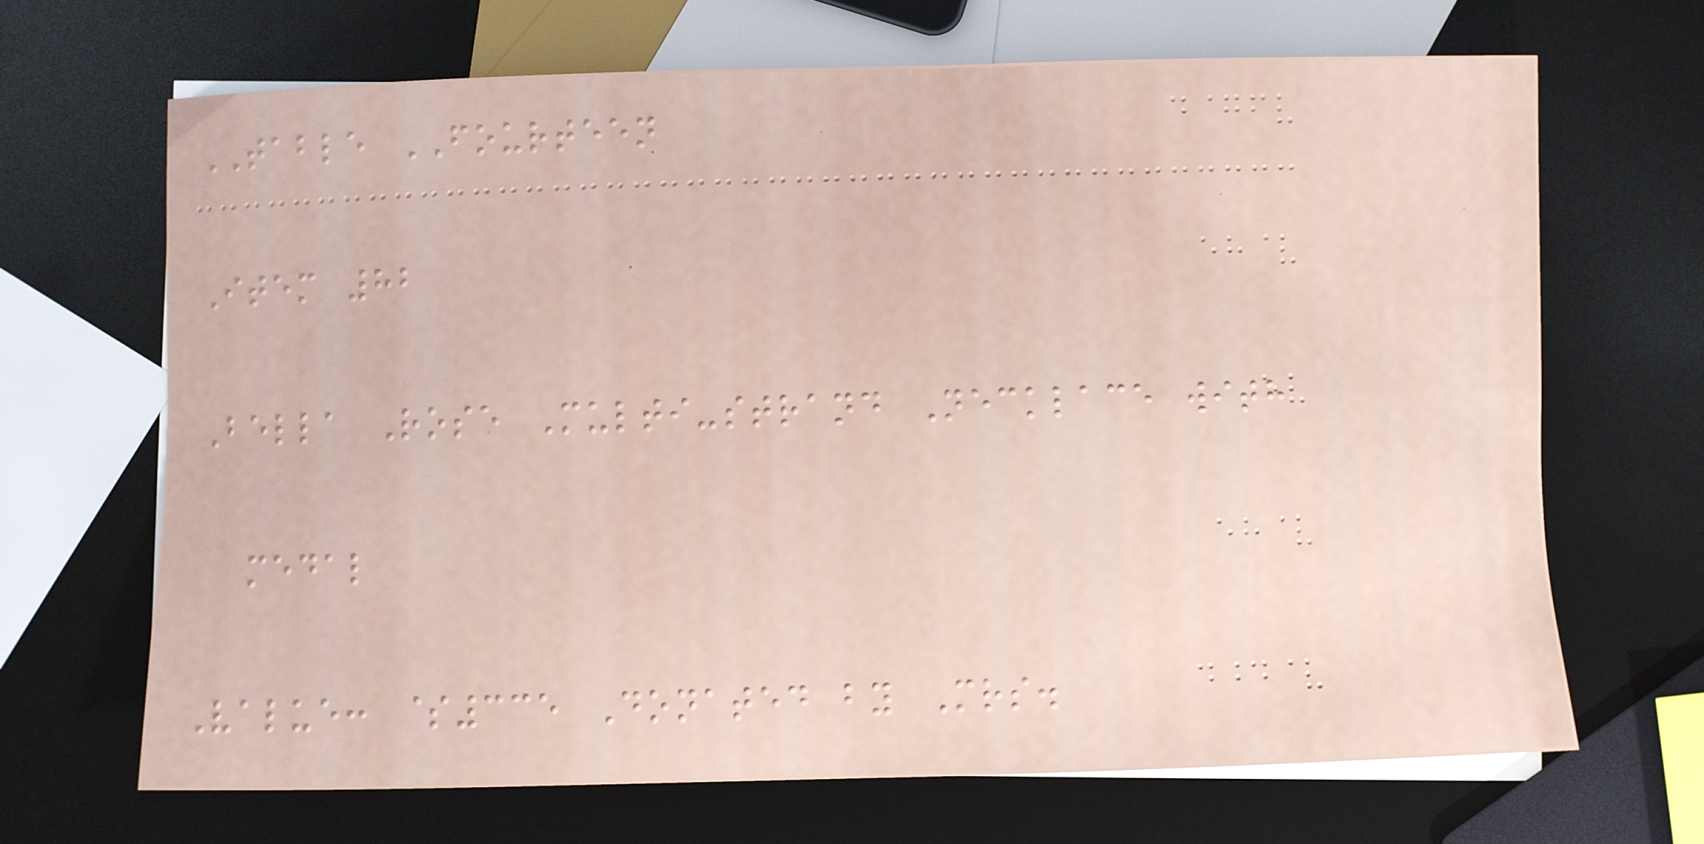TABLE FOURTEEN
Item 82
Bella Rose Multi-strand Necklace with
medal
Value: $335 Donated by Mrs.
